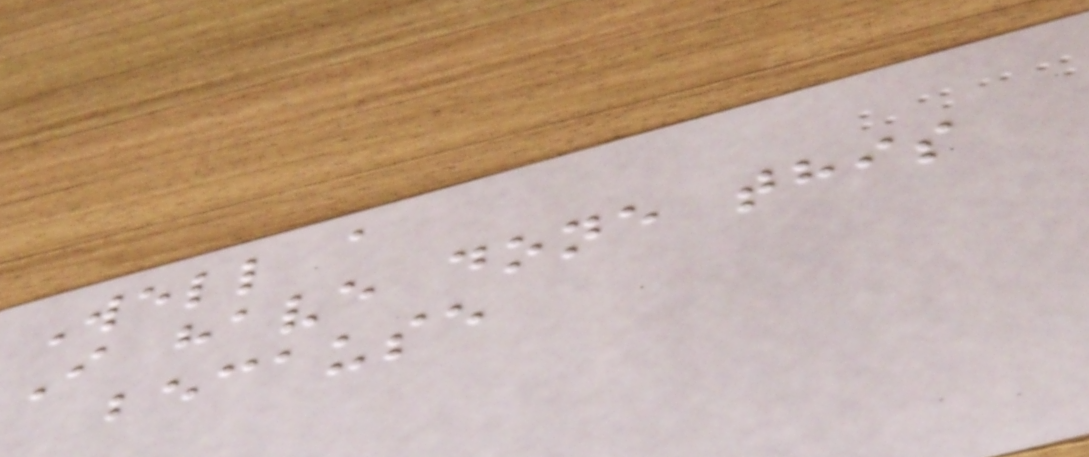Well a
I have done this
because
